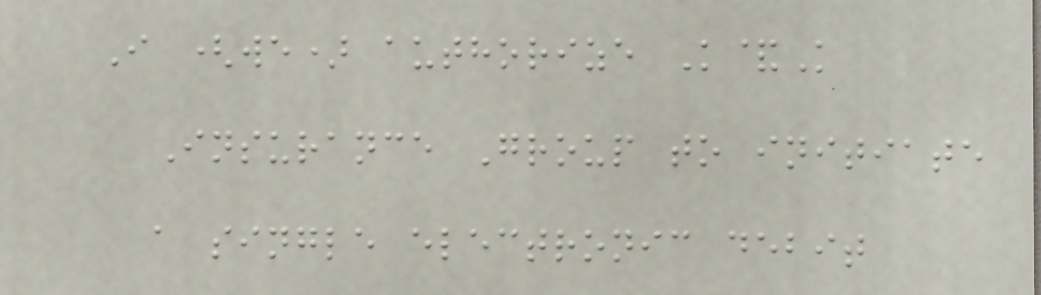I (we) authorize K&K
Insurance Group to initiate
a single electronic debit
